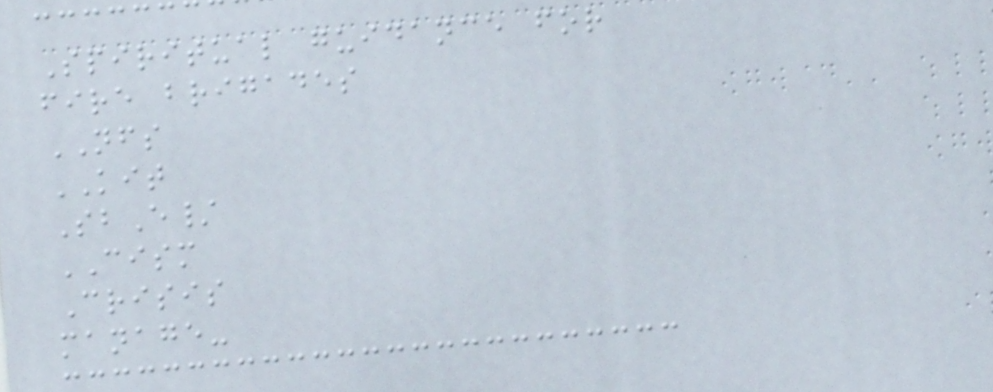Spiritual guidance for
fire brigades
NFS
KIT
SbE/
CISM
Crisis
manage-
